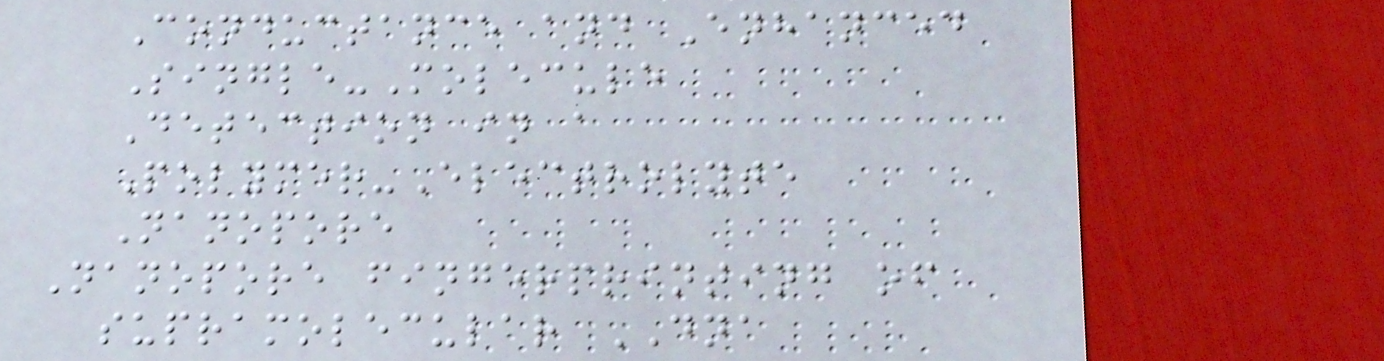Conductance and Enhanced
Single-Molecule
Detection in a
Polymer-Electrolyte
Nanopore
Nanopore fingerprinting of
supramolecular DNA
